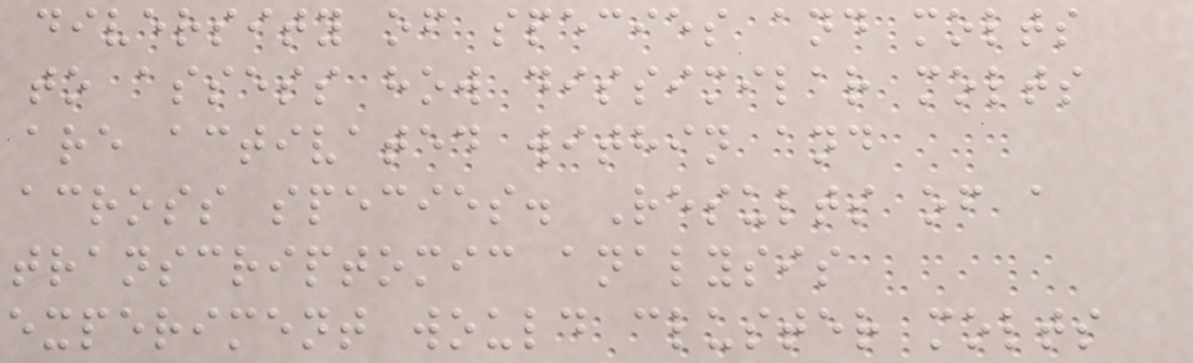diversity of species and molts
to assess how dissimilar molts
are activated within and
across species. Results of a
transcriptomic analysis
experiment would cluster molts
